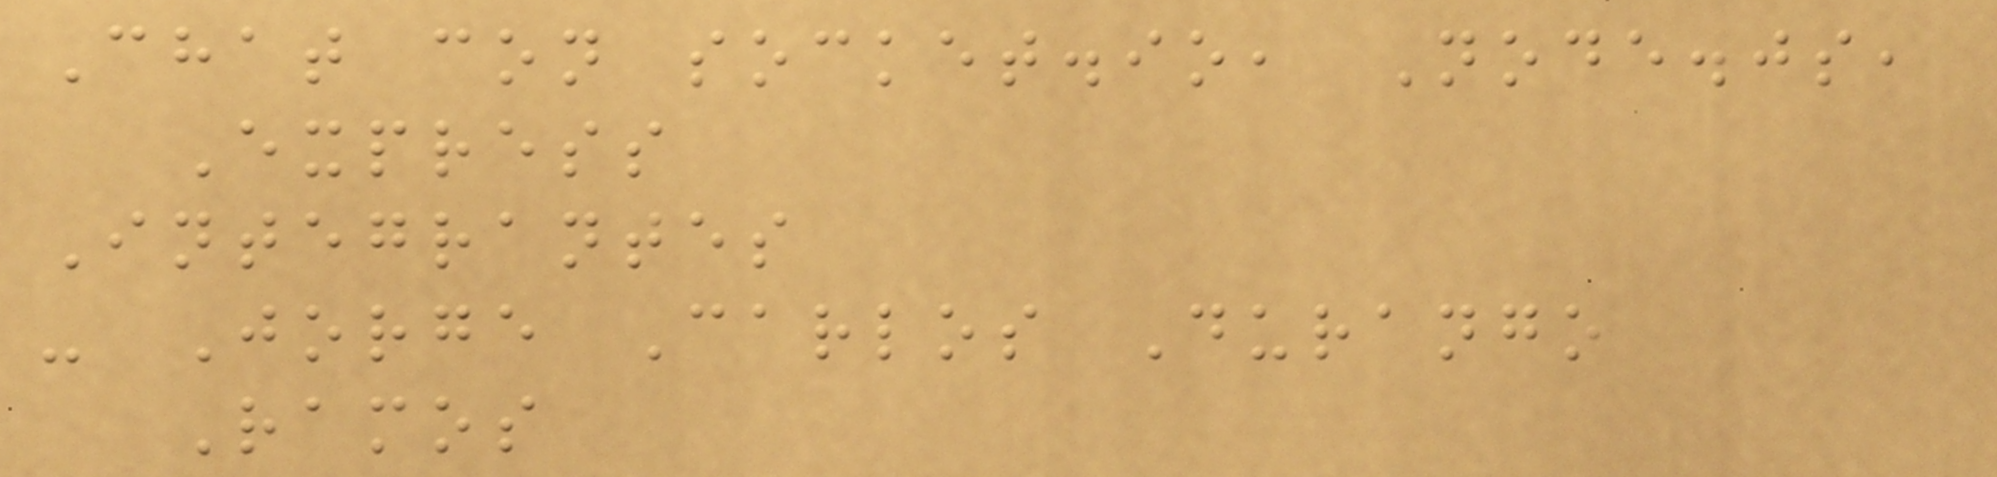Chat con socket.io, Node.js,
Express
Integrantes
- Jorge Carlos Durango
Ramos
